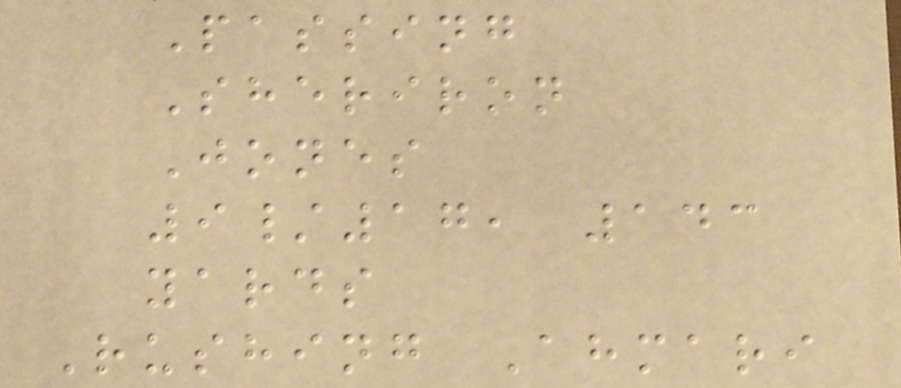Passing
Sheriron
Jones
9/17, 143
yards
Rushing Ahmari
